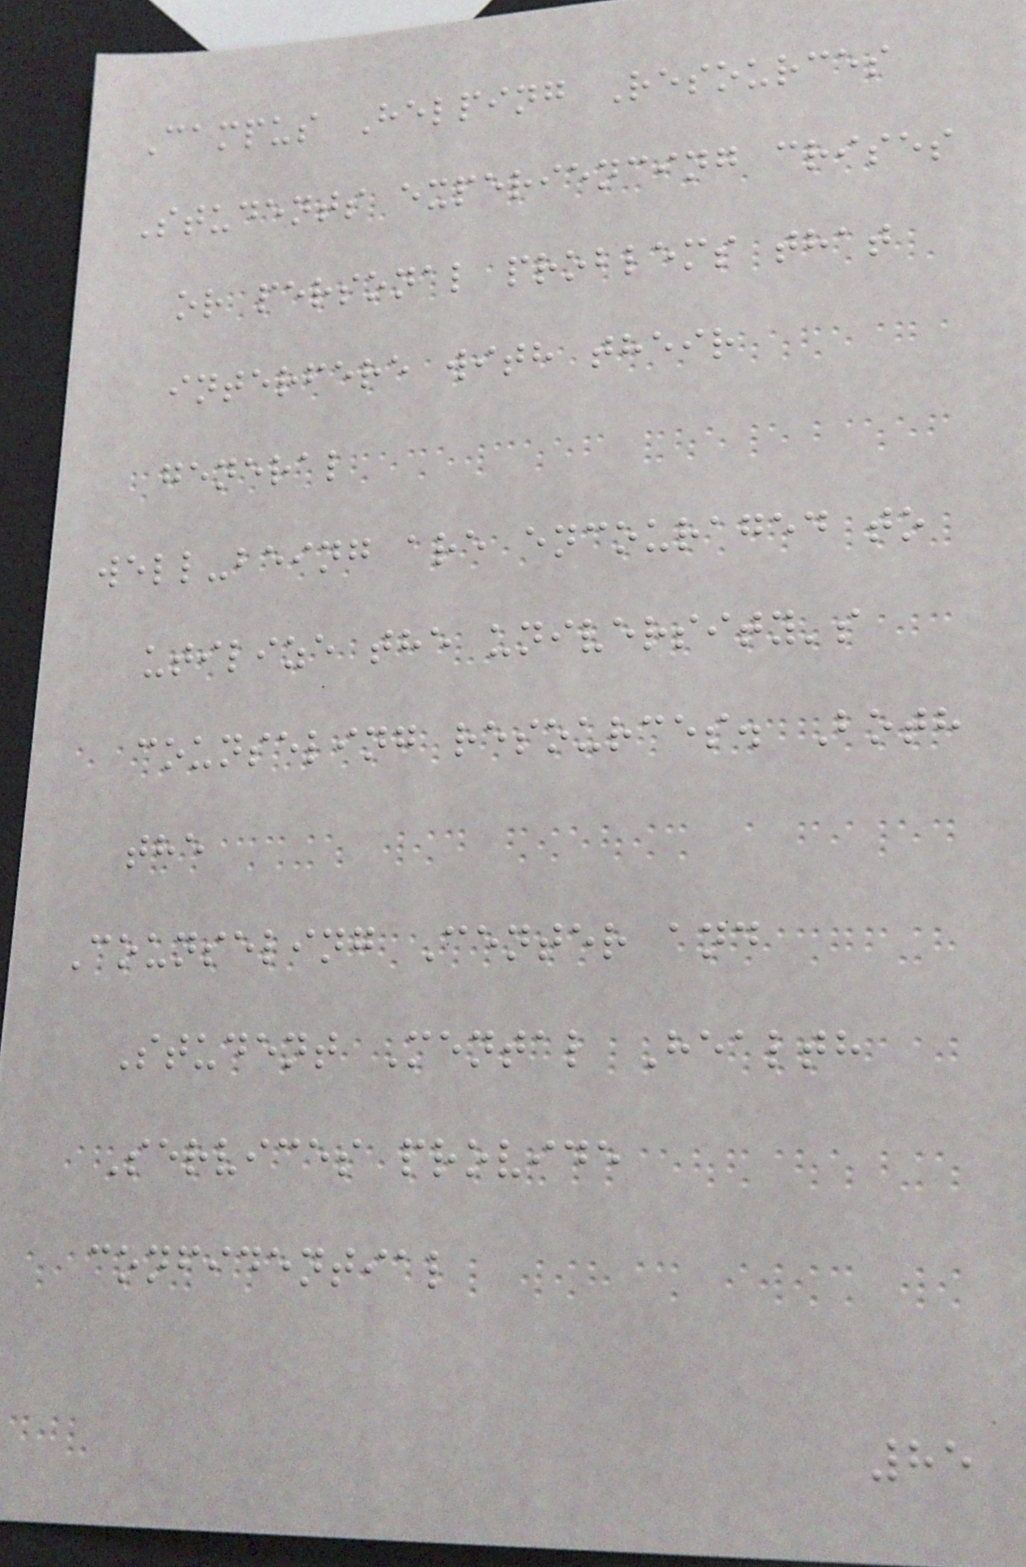Campus Helping Resources
Students experiencing crises
or personal problems that
interfere with their
general
well-being are encouraged to
utilize the university's
counseling resources. Both
the
Counseling Center and
Student Mental Health
Services provide
confidential
85
